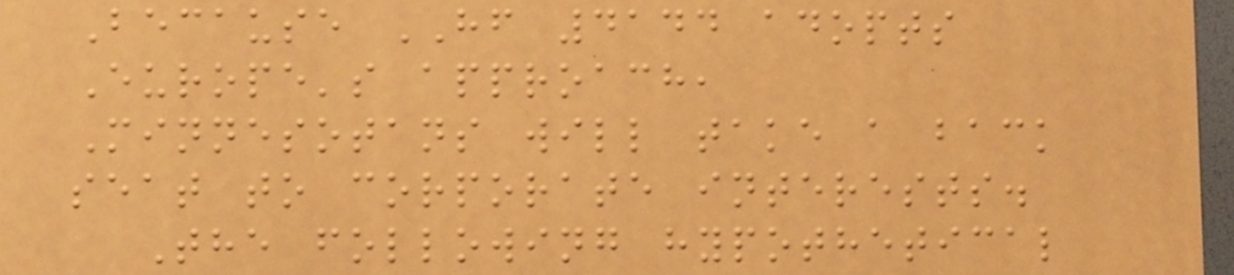Because HF 4144 adopts
Europe's approach,
Minnesotans will take a back
seat to corporate interests.
The following hypothetical
